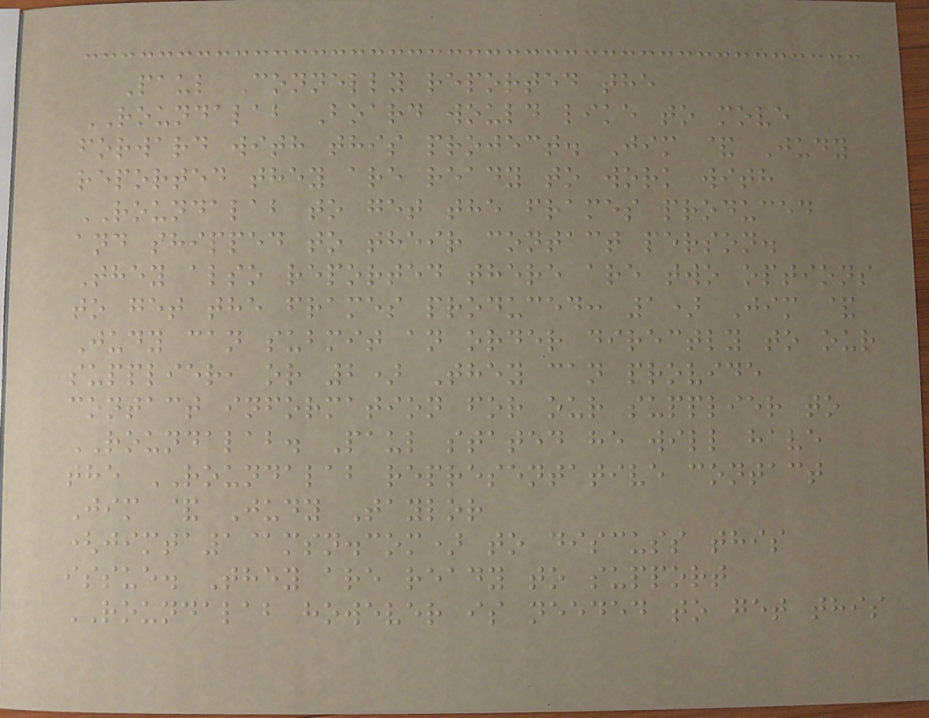Paul Connelly reported the
ROUNDALAB Board would like to move
forward with this project. Jim & Judy
reported they are ready to work with
ROUNDALAB to get the frames produced
and shipped to their contact person.
They also reported there are two options
to get the frames produced: 1) Jim &
Judy can submit an order directly to our
supplier, or 2) They can provide
contact information for our supplier to
ROUNDALAB. Paul stated he will have
the ROUNDALAB representative contact
Jim & Judy Taylor
(jimta1@msn.com) to discuss this
issue. They are ready to support
ROUNDALAB however is needed to get this
